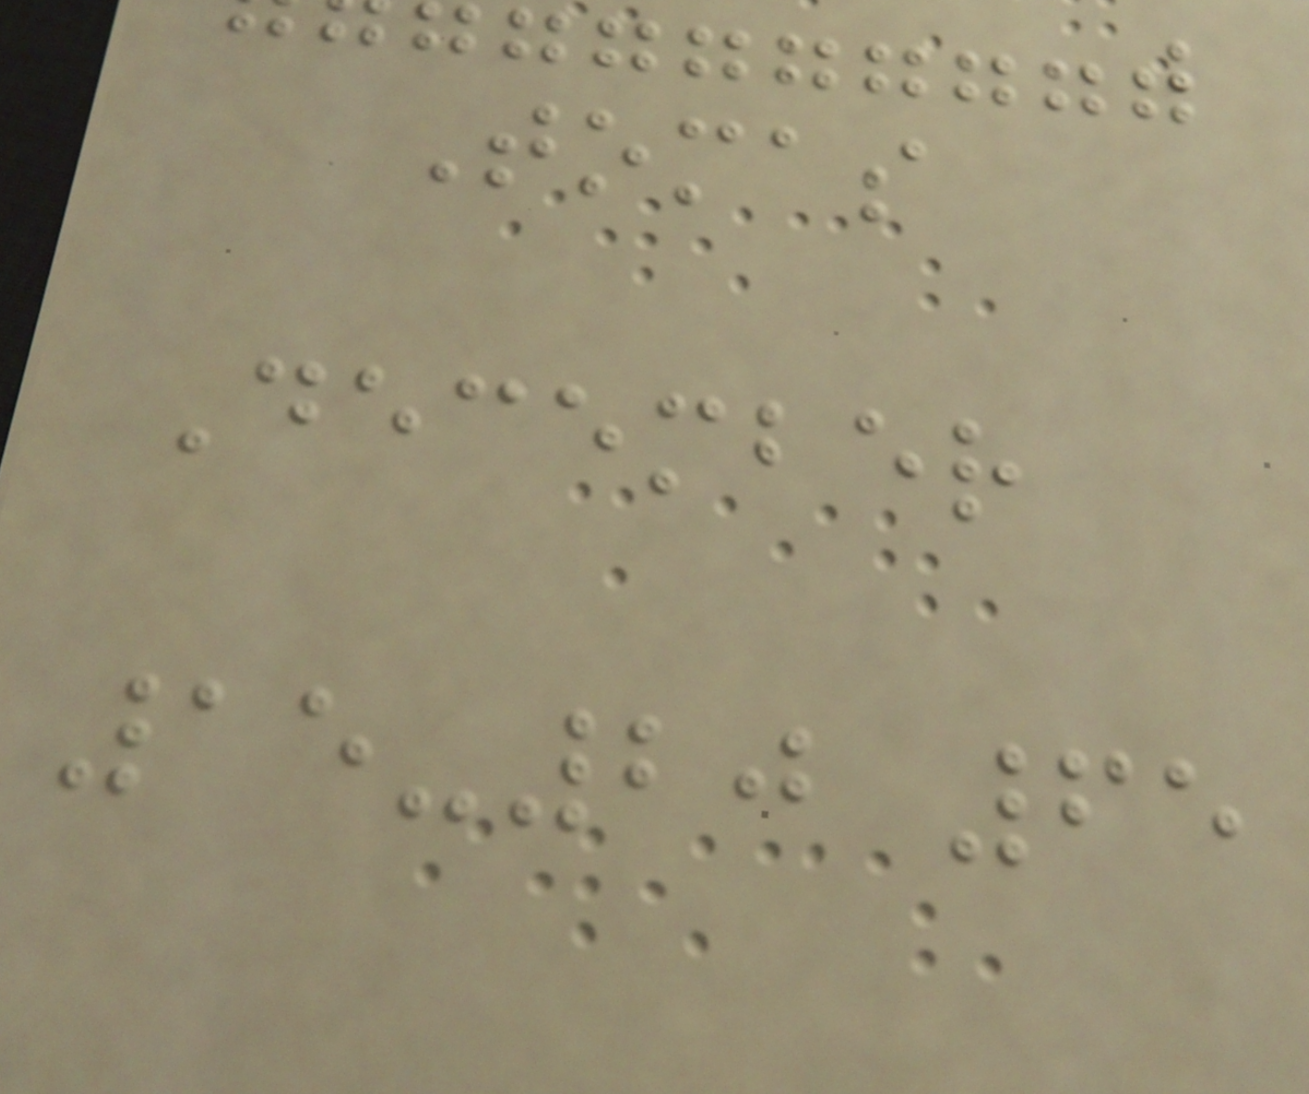Tomas
December
15-20 65
